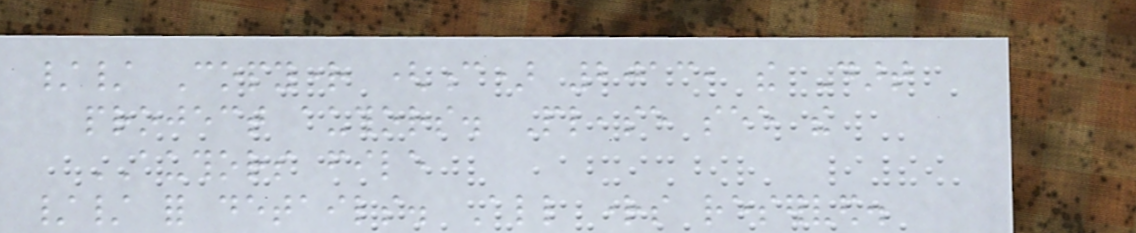// Copyright (c) 2013, the Dart
project authors. Please see the
AUTHORS file
// for details. All rights reserved.
